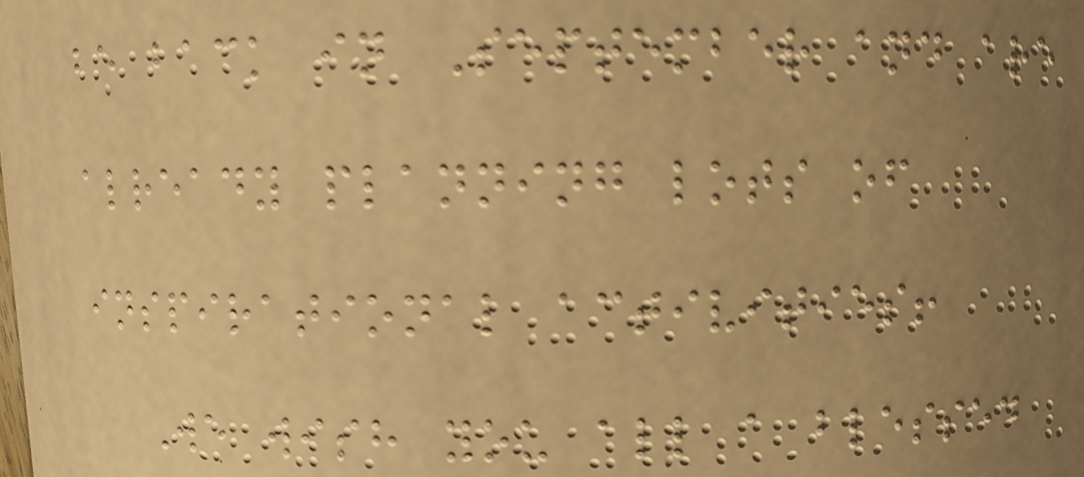be back in September and are
already planning lots of
inspirational activities!
We wish you all a blessed
